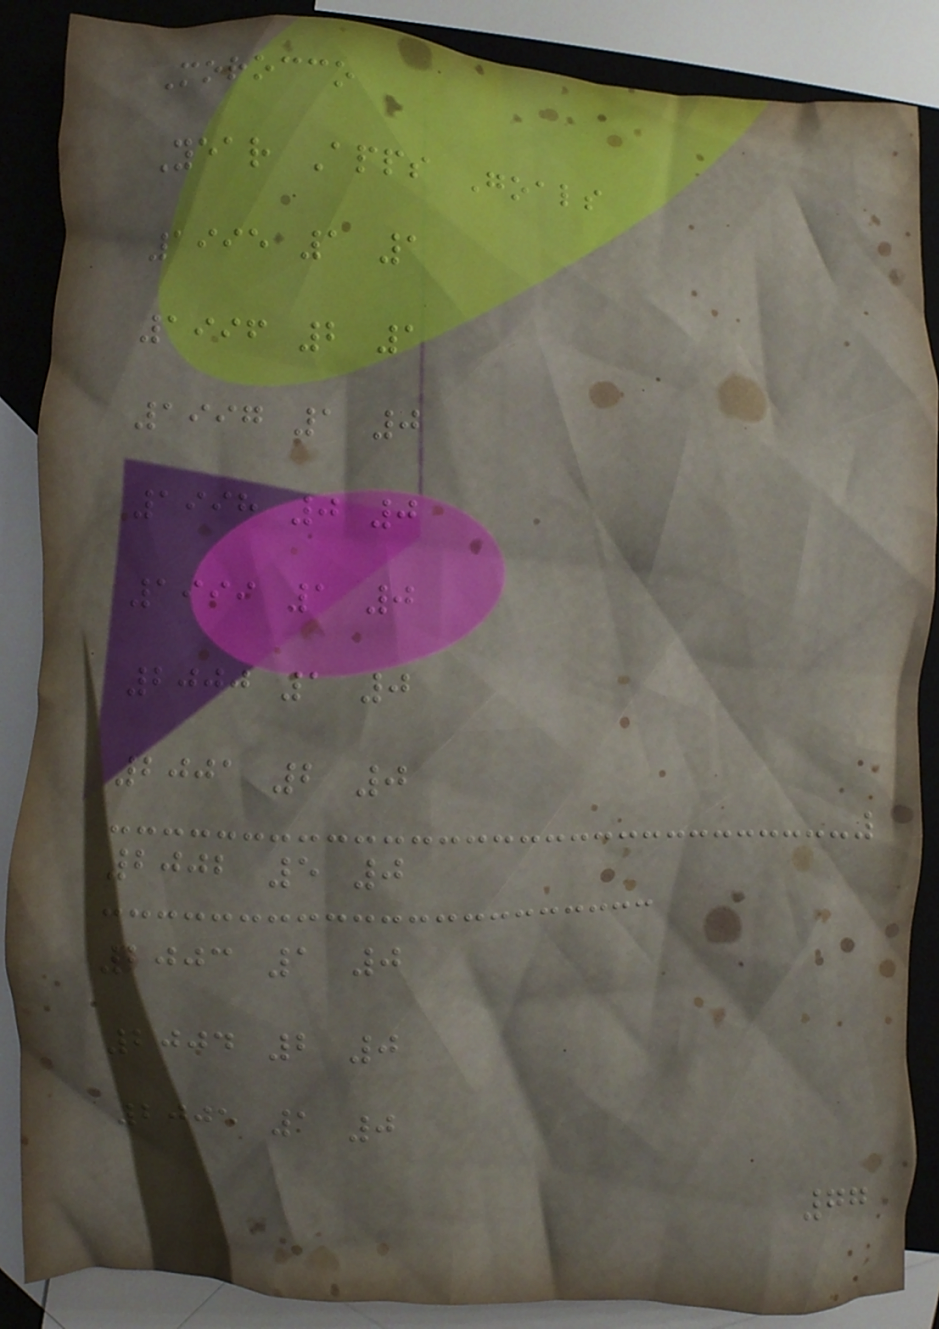Morocco
Year Apps Goals
1995 1 1
1996 2 1
1997 1 0
1998 0 0
1999 1 0
2000 1 0
2001 2 0
2002 5 0
2003 1 0
2004 2 0
2005 1 0
77
